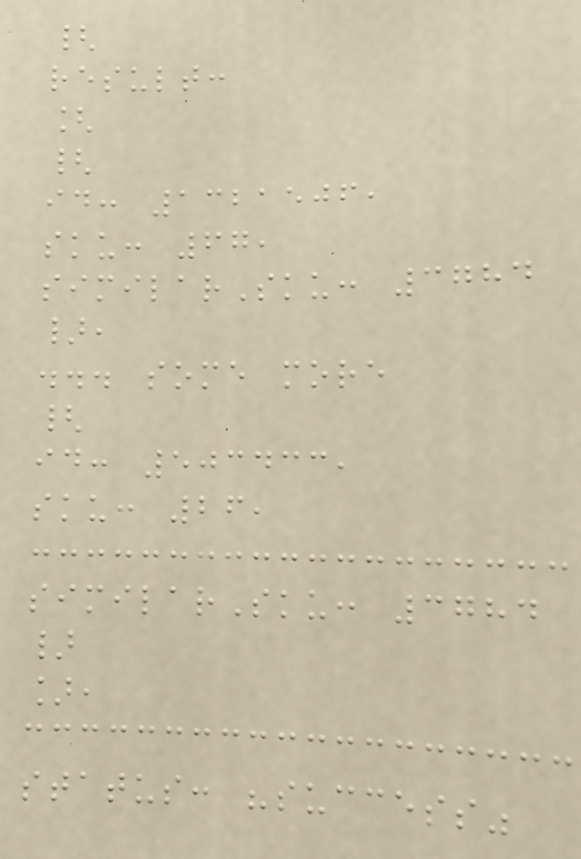{
result:
[
{
id: 1321506,
sku: 67,
similarSku: 3784
},
... some more
{
id: 503433,
sku: 26,
similarSku: 3784
}
],
status: "success"
